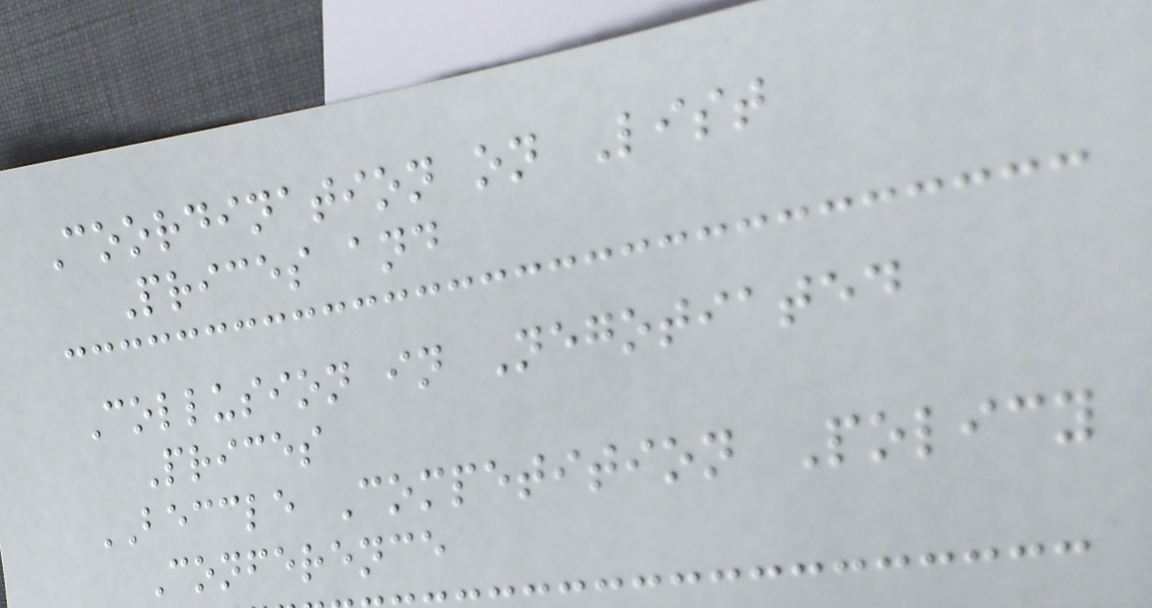Coordination on List
Prices and
Collusion in Negotiated
Prices
BECCLE Competition Policy
Conference
